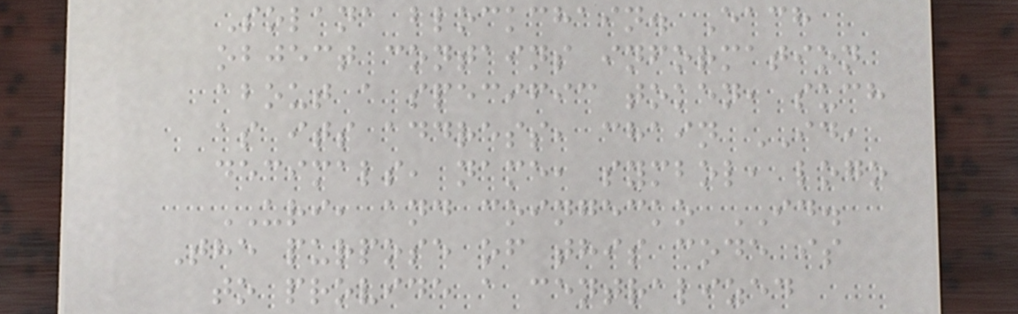Solana blockchain. Each
object contains information
about a specific token, such
as its address, chain ID,
decimals, name, symbol, logo
URI, and coingecko ID.
The purpose of this code is
to provide a centralized
